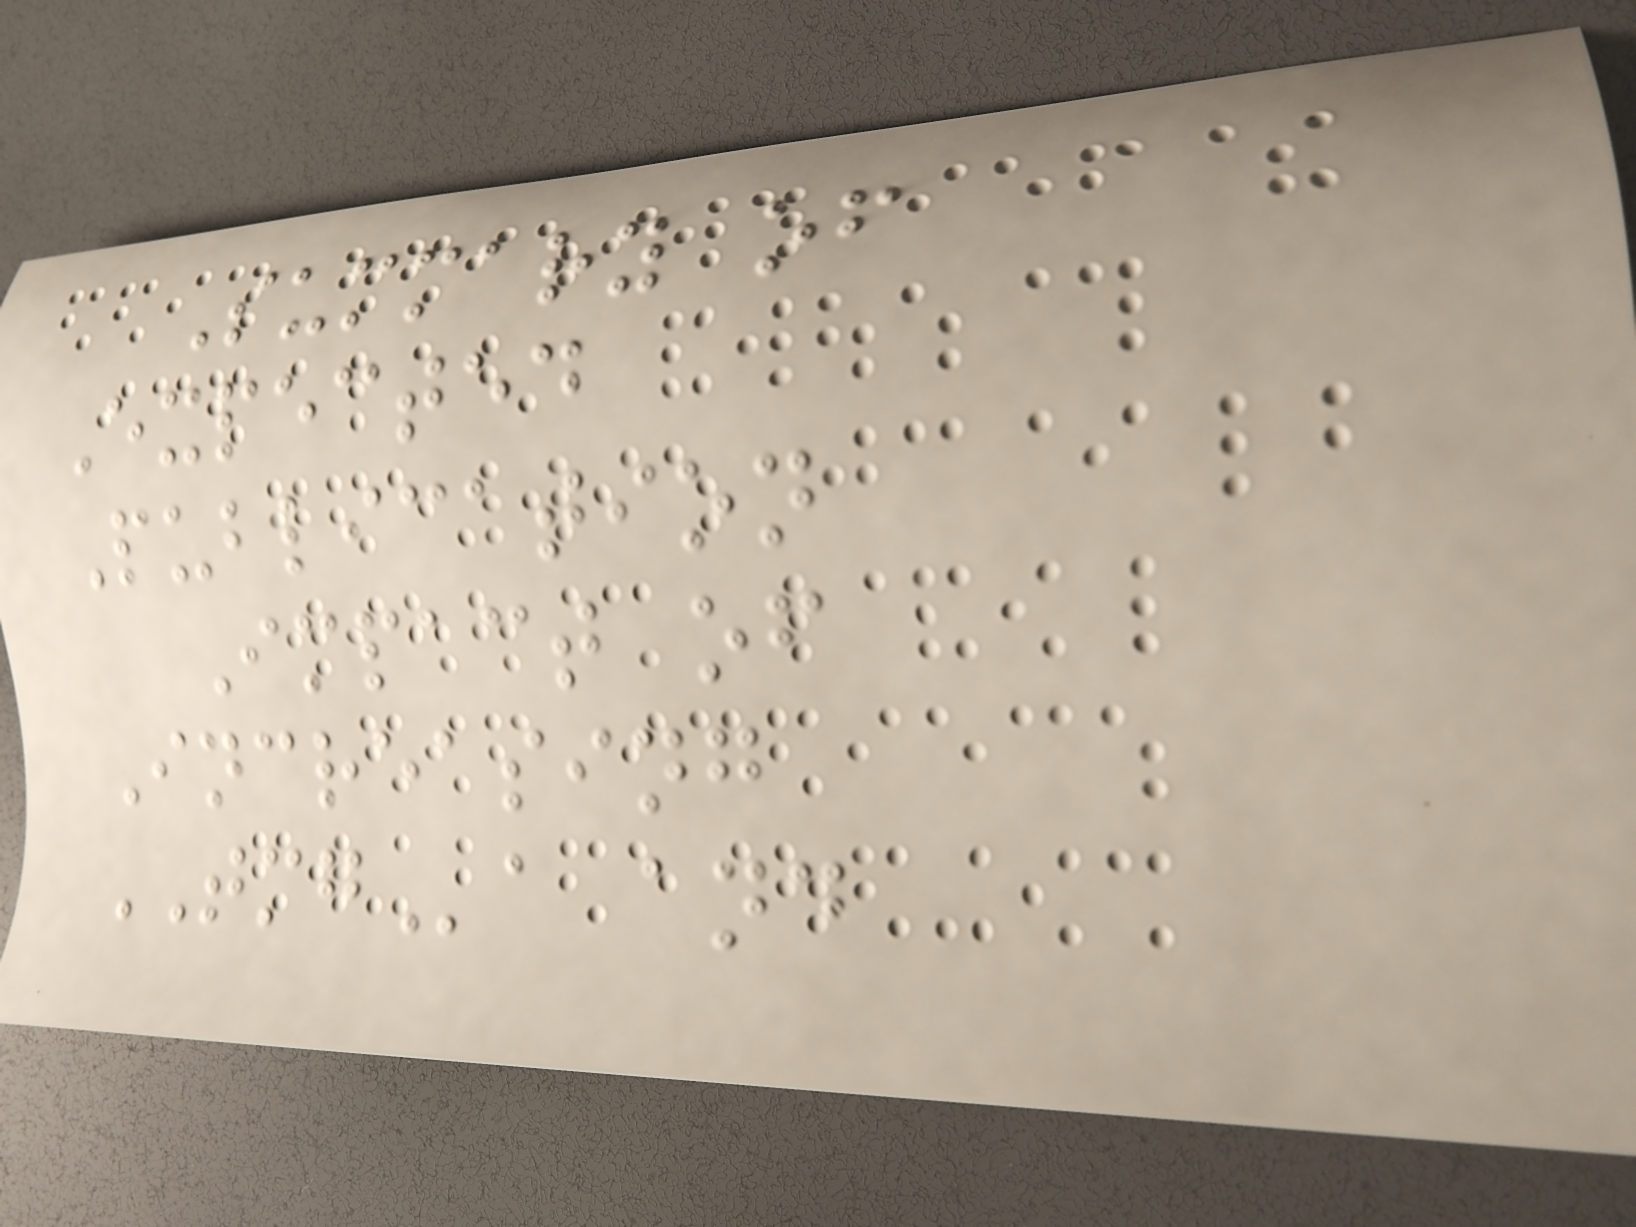Summary of
Expected
Publication
Impact of
Increasing
TMGa and
